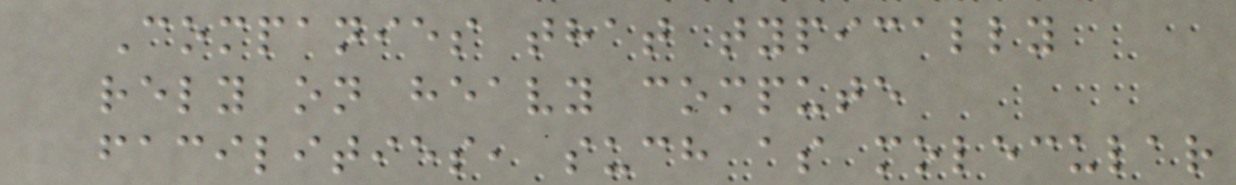Companies that typically
rely on heavy compute
facilities, such as molecular
